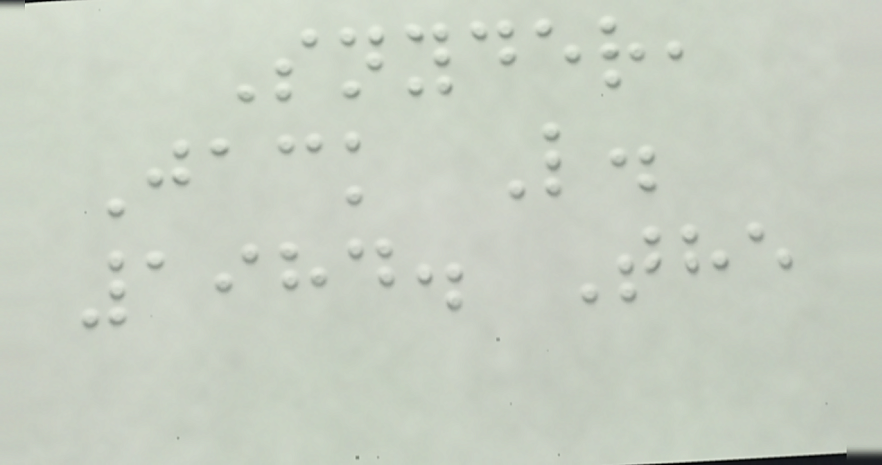Snyder,
Jack L.
1984. The
